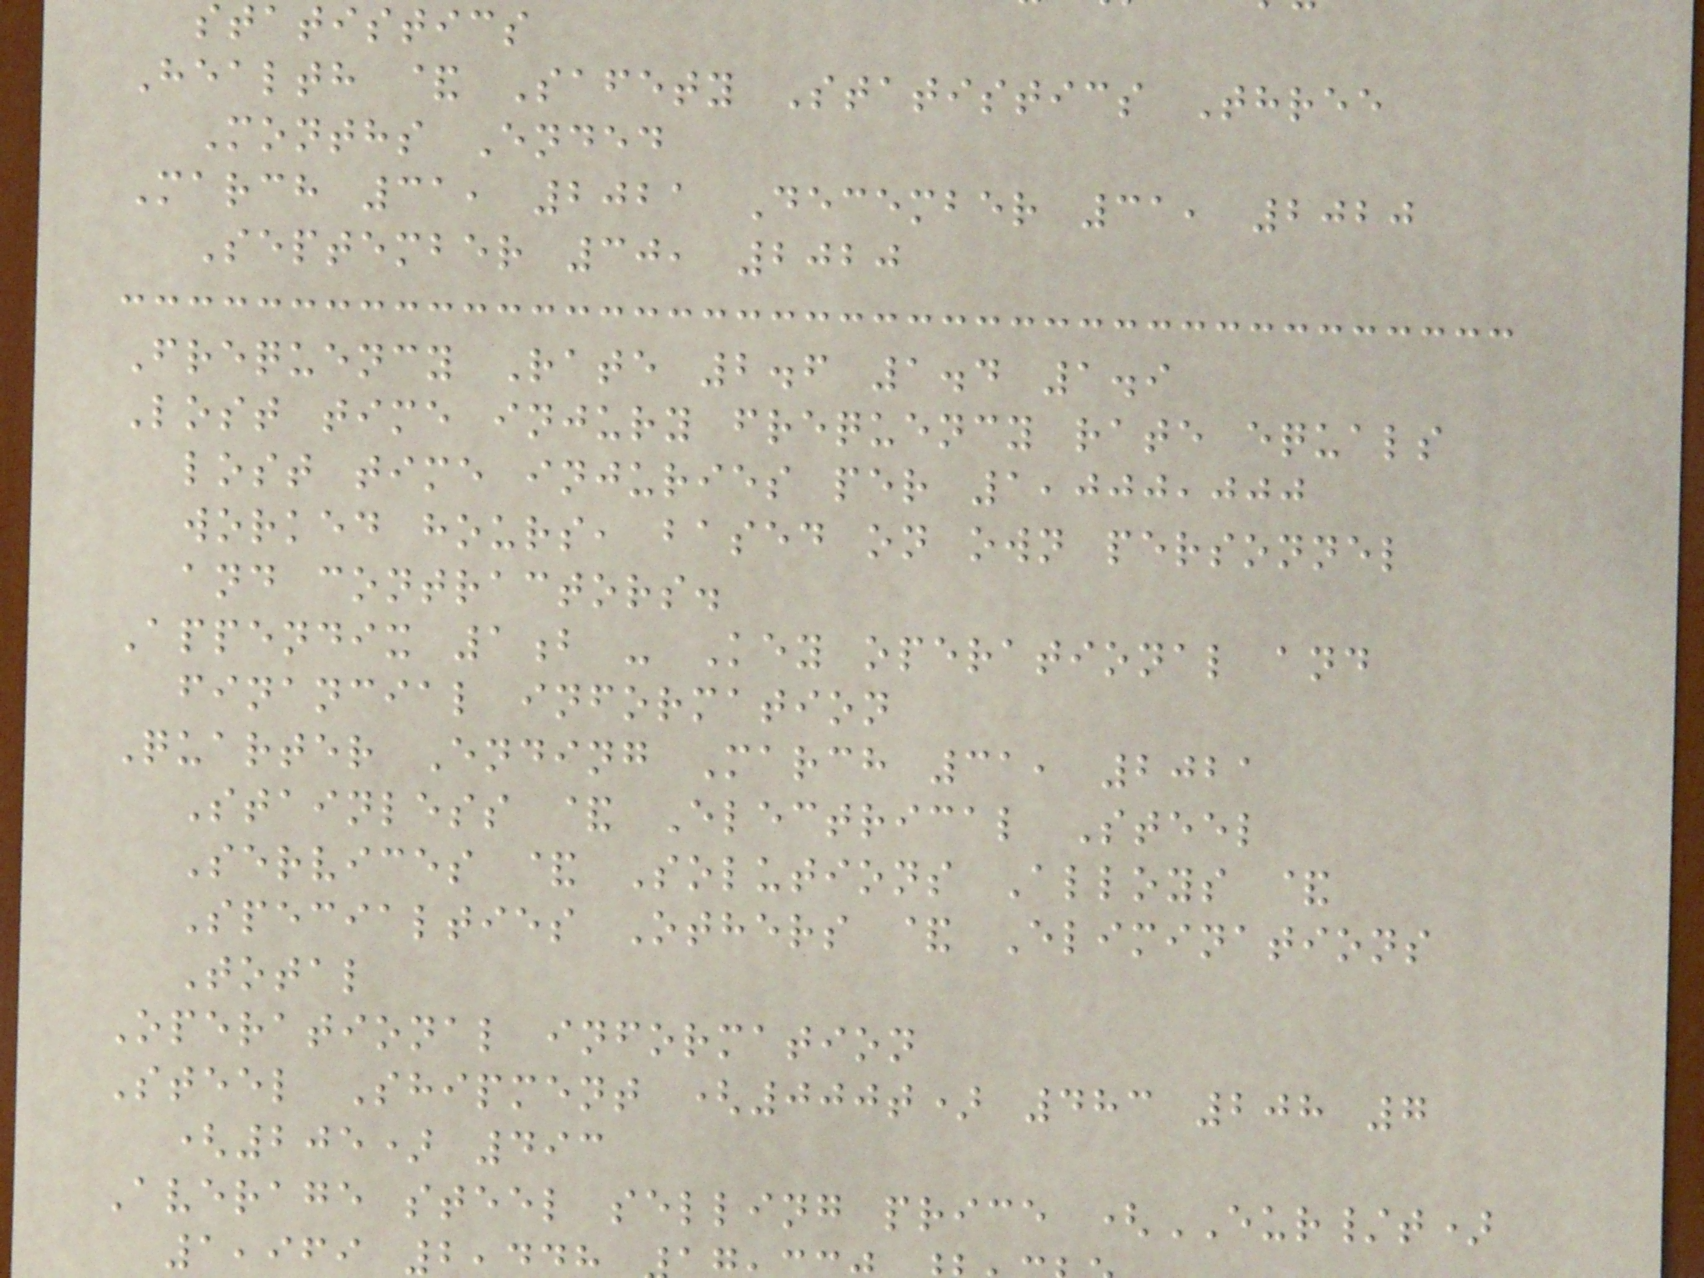statistics
Health & Safety Statistics Three
Months Ended
March 31, 2021 December 31, 2020
September 30, 2020
Frequency Rate 2.6 1.4 1.9
Lost time injury frequency rate equals
lost time injuries per 1,000,000
worked hours, based on own personnel
and contractors.
Appendix 1b - Key operational and
financial information
Quarter Ending March 31, 2021
Stainless & Electrical Steel
Services & Solutions Alloys &
Specialties Others & Eliminations
Total
Operational information
Steel Shipment (000t) 483 208 7
(205) 493
Average steel selling price (EUR/t)
1,969 2
